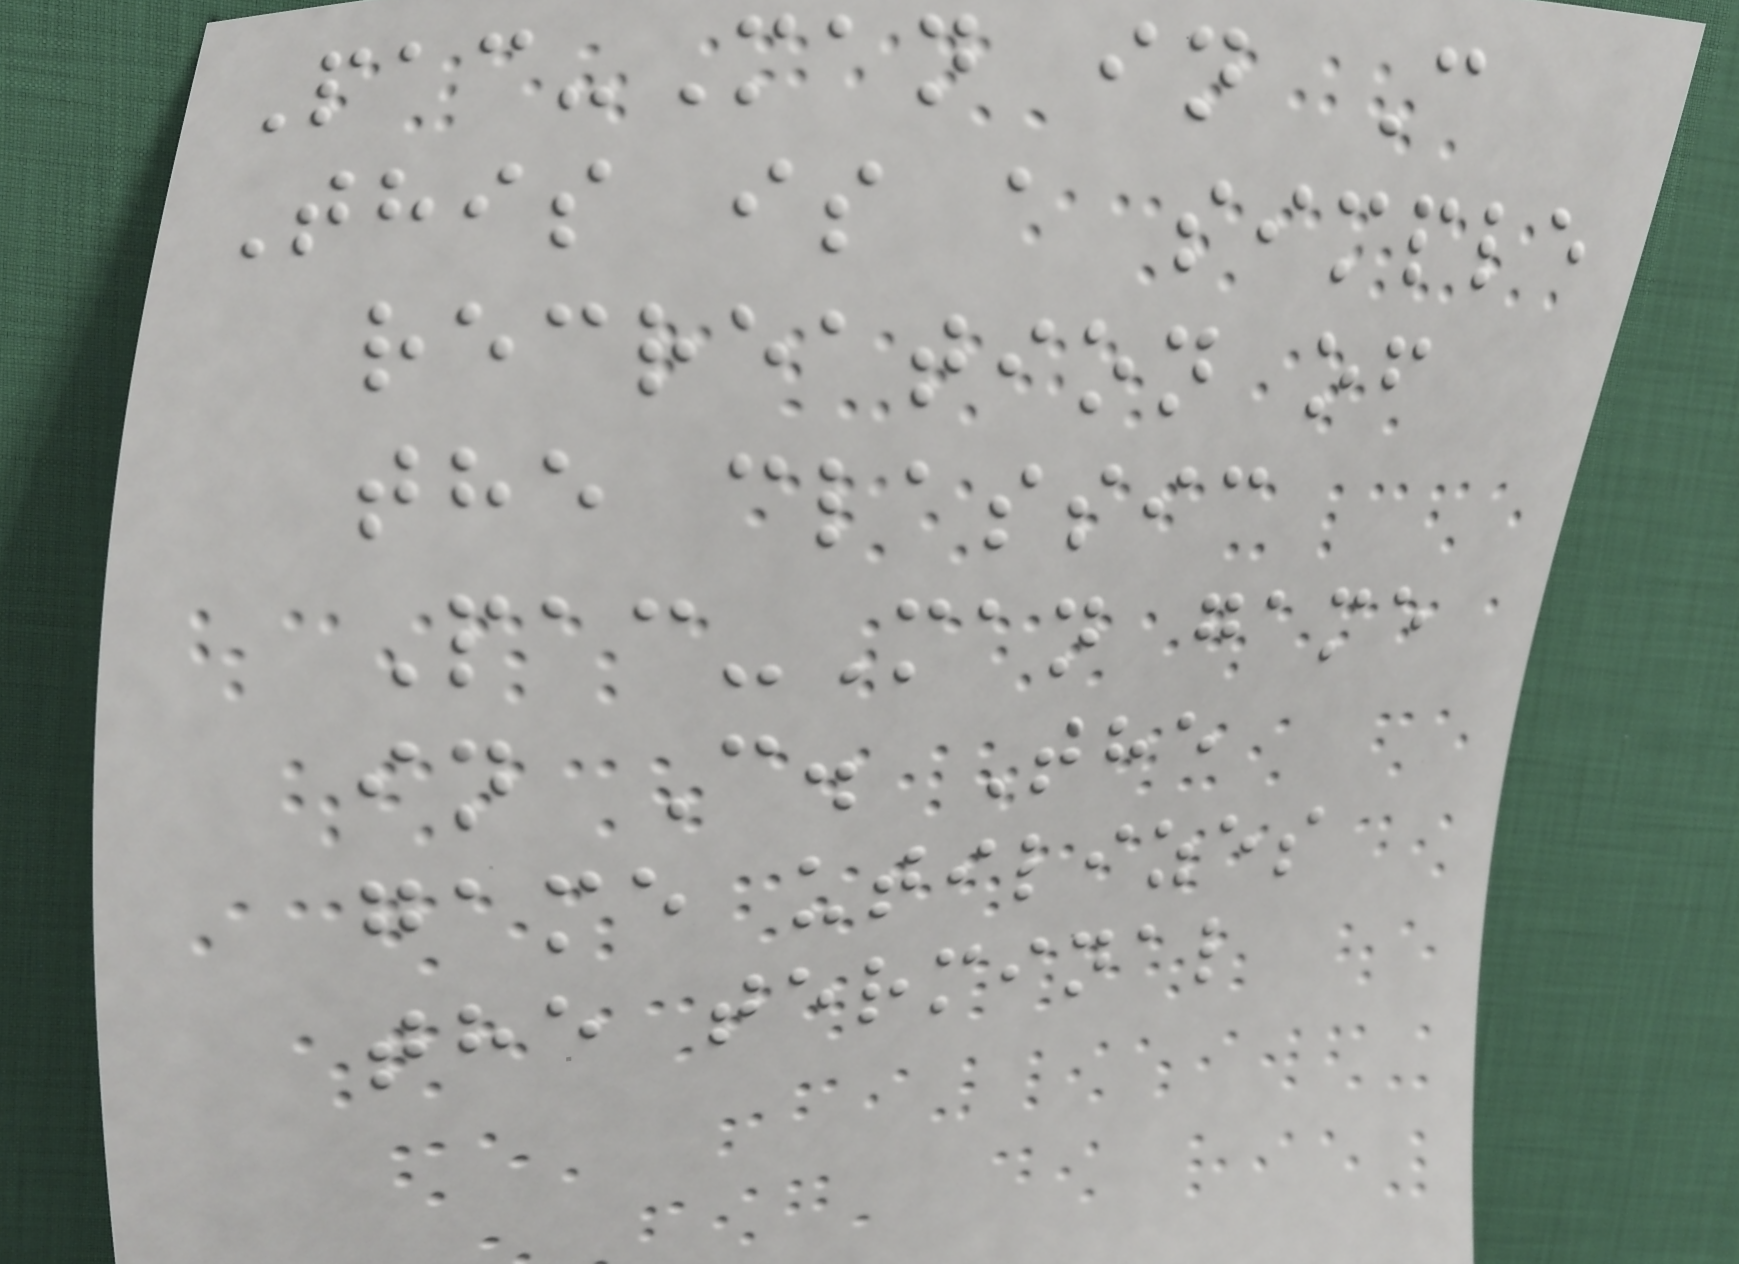Pac-Man in C
This is a simple
recreation of
the classic
Pac-Man game
in C. The
game utilizes
the terminal
